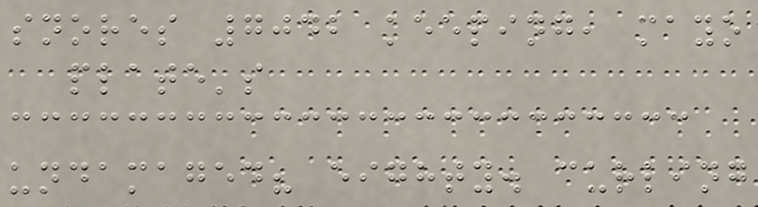snores 7042 keeping, mayo
plate's
undamaged? eighty. curling
